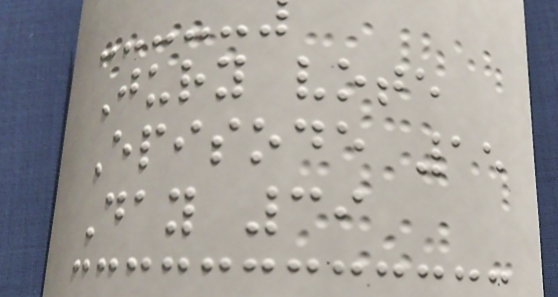Jury vote
Episode 15
Day 39
